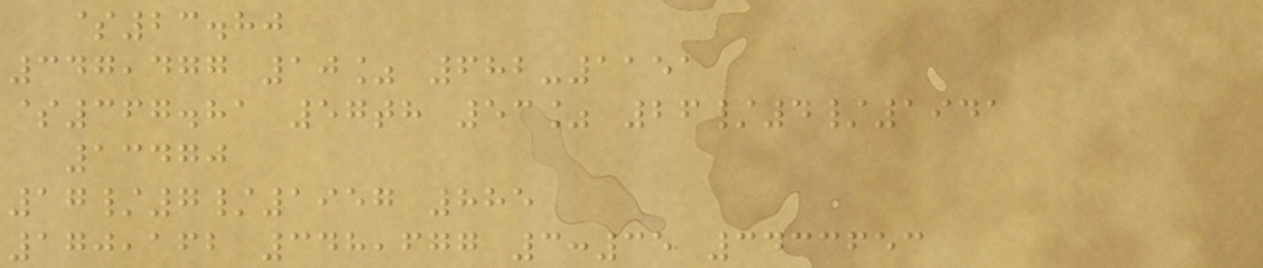$23.80
347,477 10% 682-1151
$367.81 57th 53% 26/4/1941
13470
17/7/1957 885
170,162 348,677 3:35 3433653
